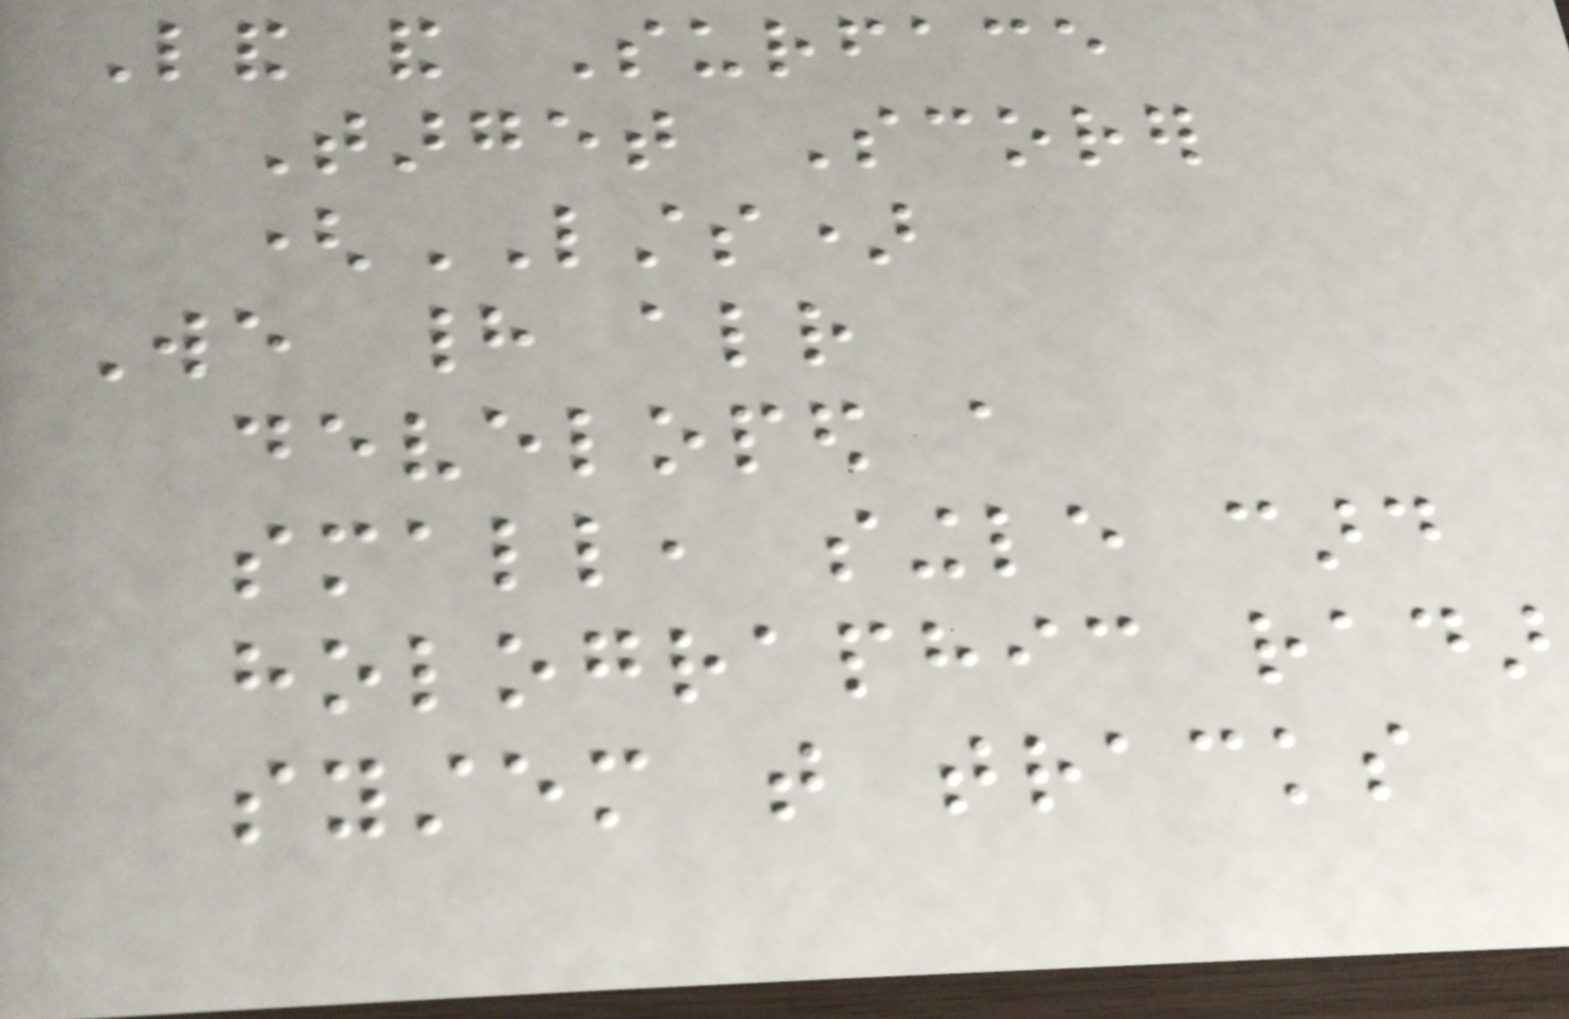Land and Surface
Target Scorer
(LSTS)
We had already
developed a
small, single card
holographic radar
system that tracks
